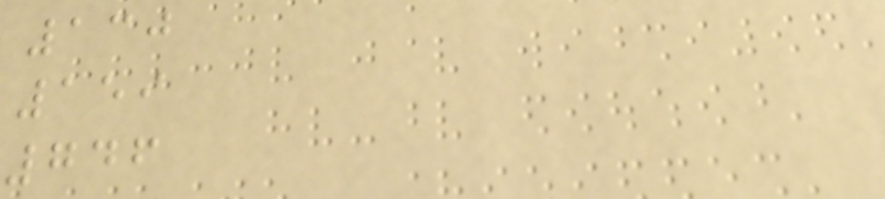130
159
746
